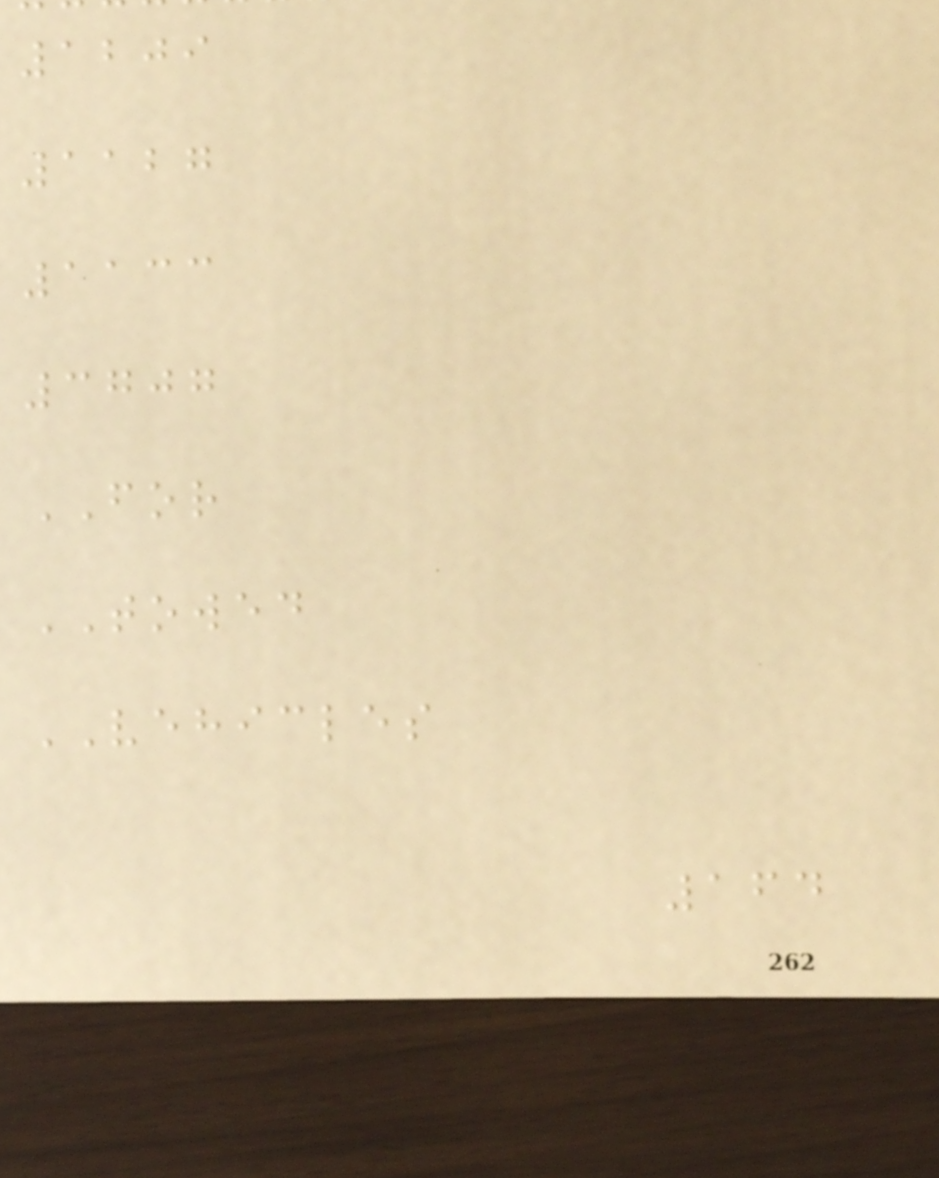1209
1127
1133
3707
FOR
TOWED
VEHICLES
164
